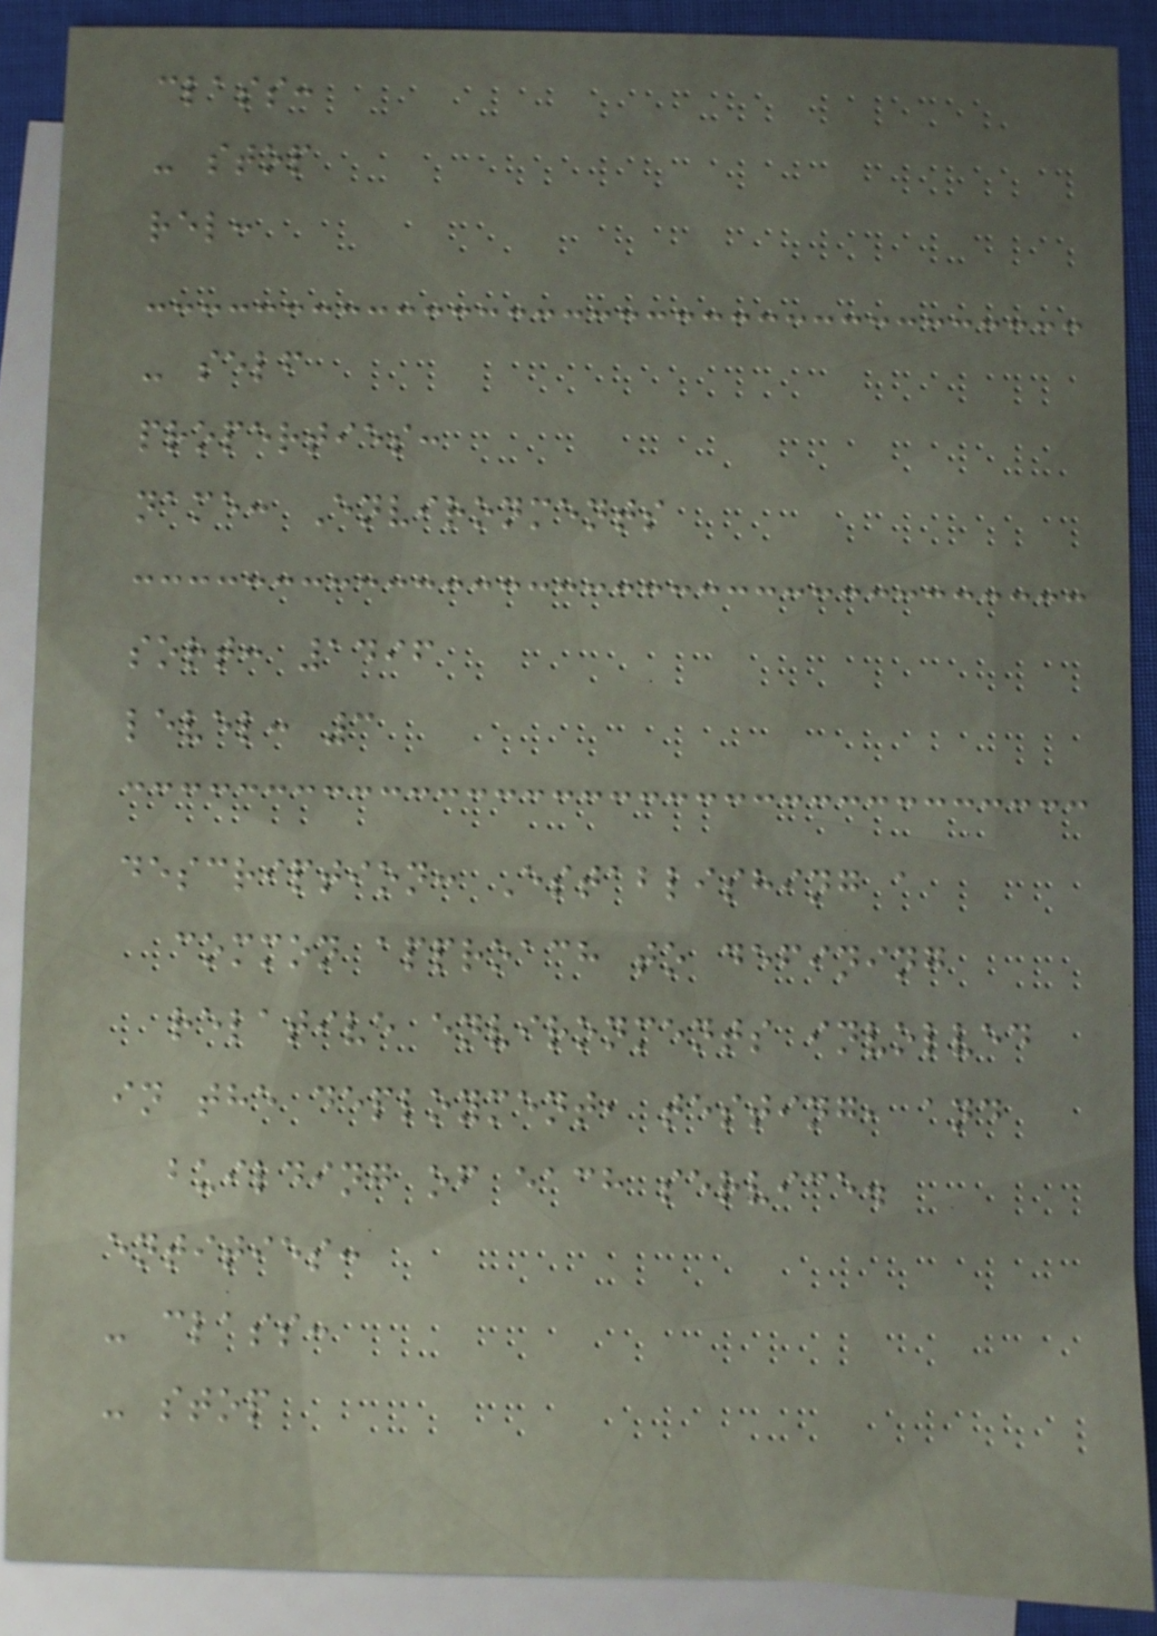class:
- stop
rel:
- self
properties:
name: Environments
sort: 1496
level: 3
description: Establishing a
common approach to defining
relative environments involved
in the deployment, testing, and
building of each service.
entities:
- class:
- stop
